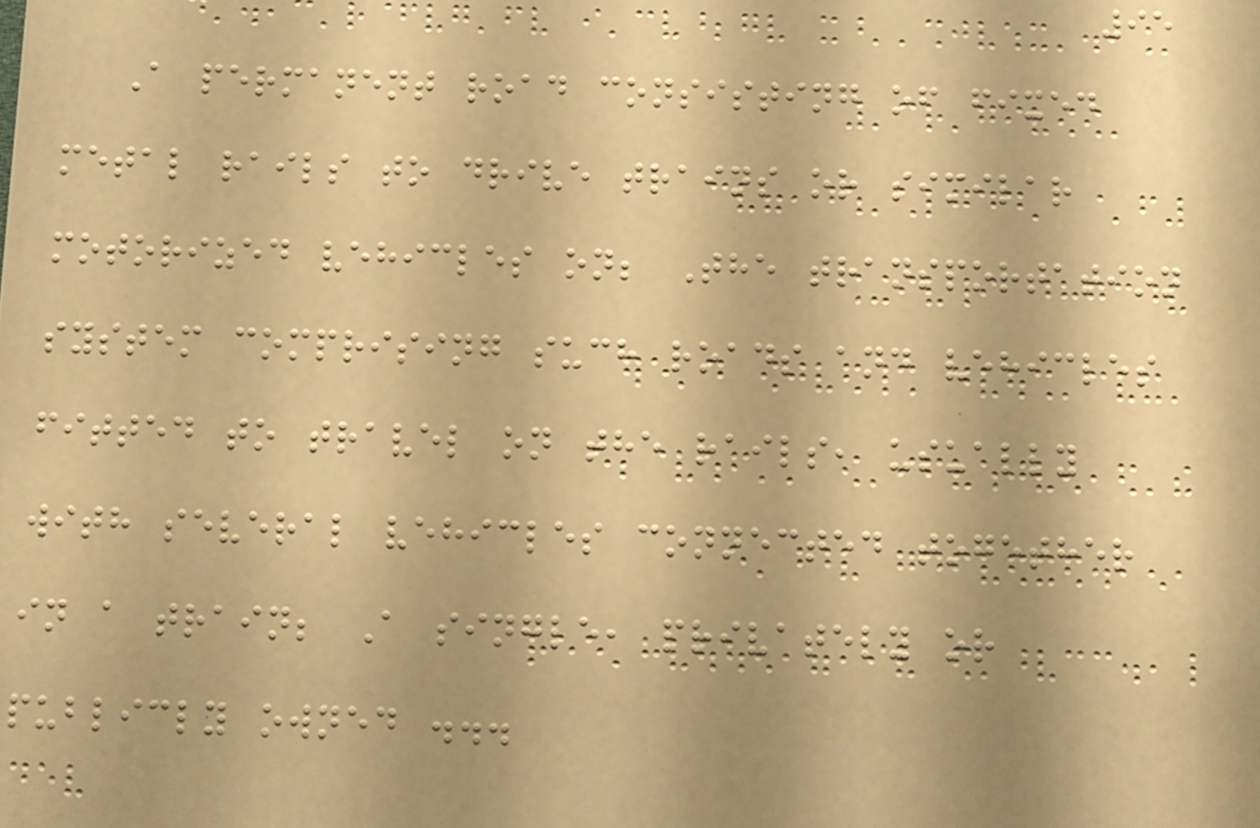95
A permanent road consisting of fixed
metal rails to drive trains or similar
motorized vehicles on; The transportation
system comprising such roads and vehicles
fitted to travel on the rails, usually
with several vehicles connected together
in a train; A single, privately or
publicly owned ...
